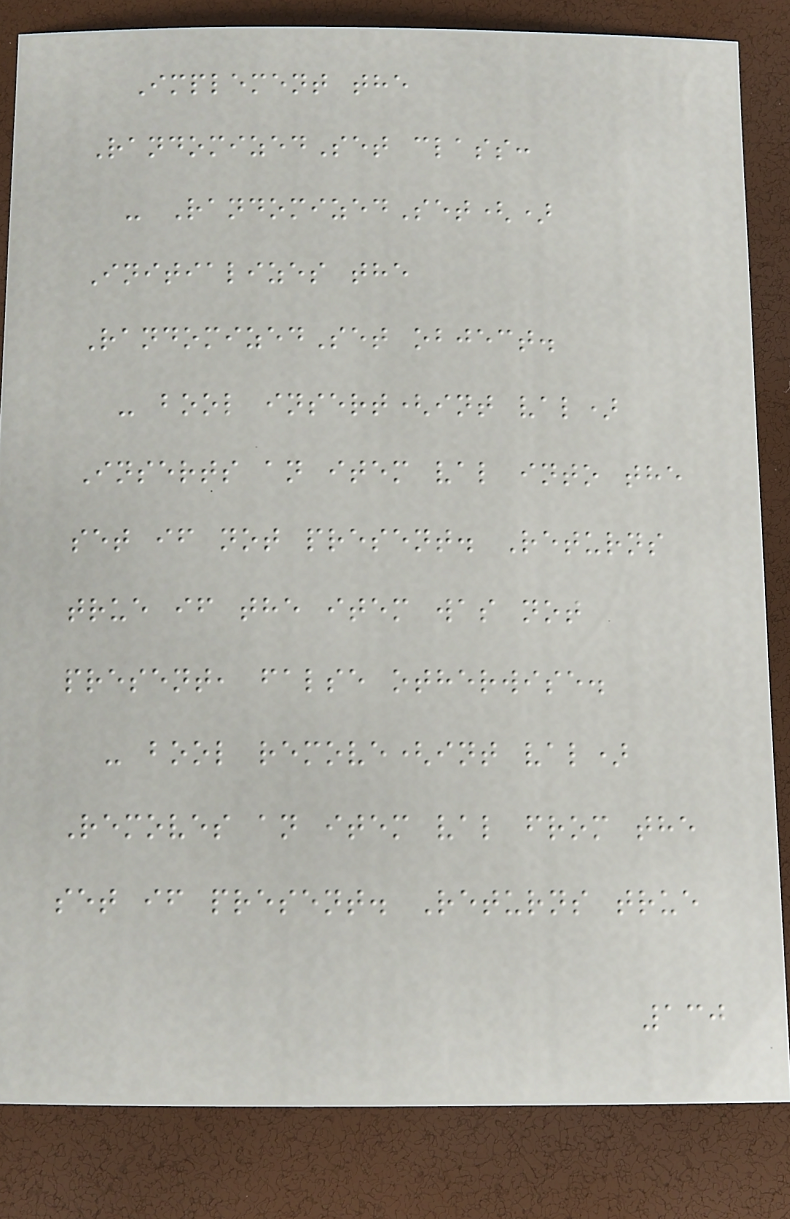Implement the
RandomizedSet class:
- RandomizedSet()
Initializes the
RandomizedSet object.
- bool insert(int val)
Inserts an item val into the
set if not present. Returns
true if the item was not
present, false otherwise.
- bool remove(int val)
Removes an item val from the
set if present. Returns true
130
